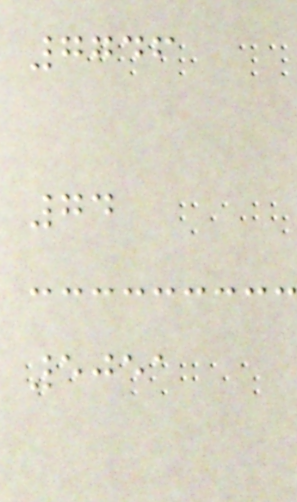7746
74
5051
